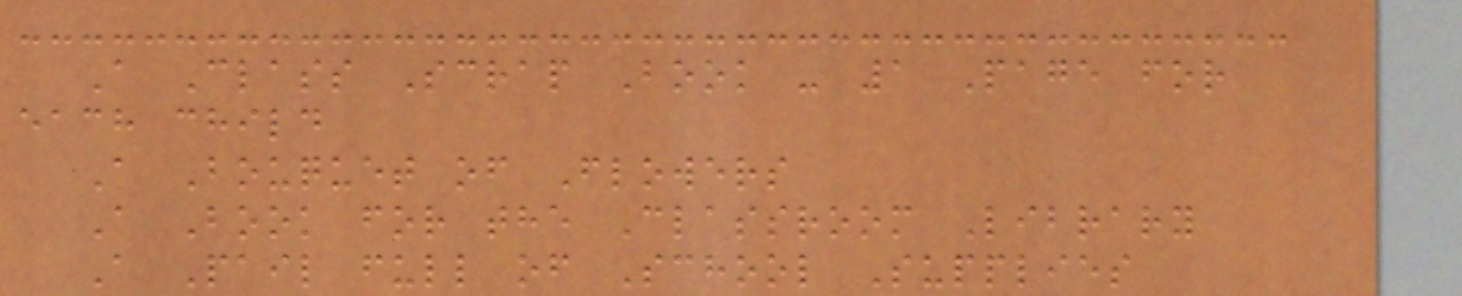A Class Scrap Book - 1 Page for
each child
A Bouquet of Flowers
A Book for the Classroom Library
A Pail full of School Supplies
